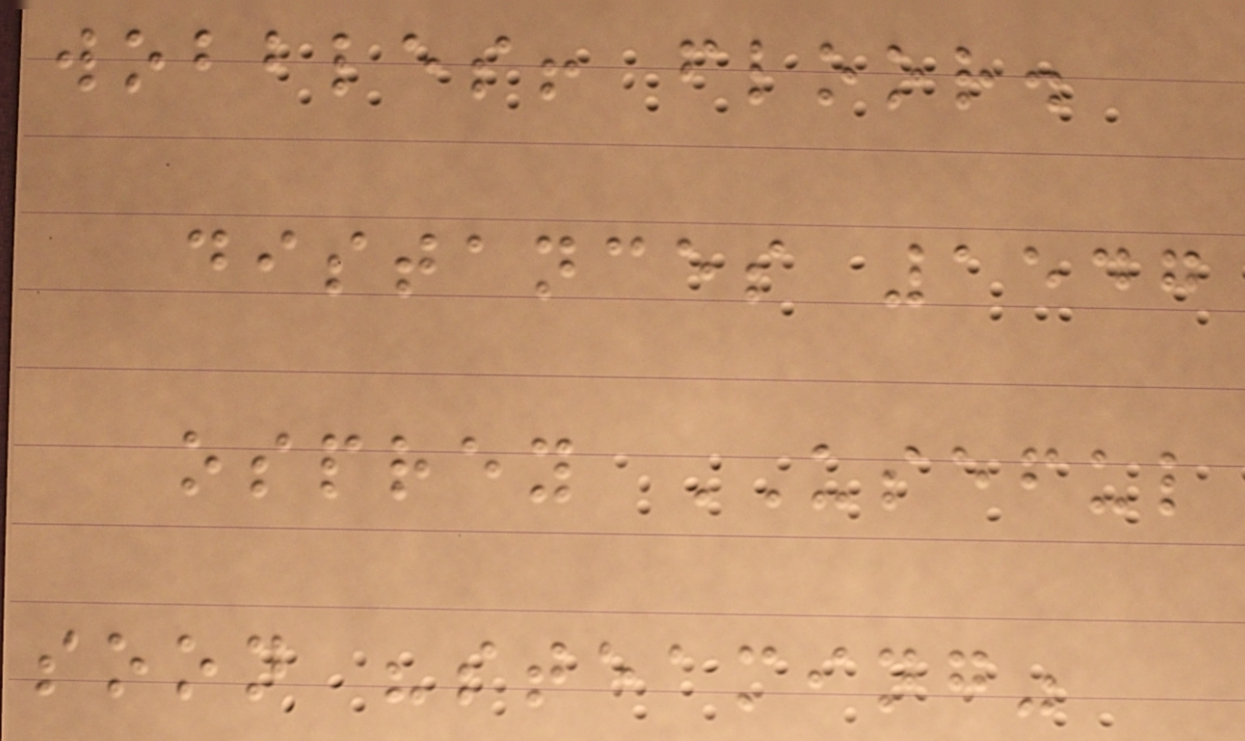wobbles! floor.
distances 1547
osprey USEFUL
soon "steaming"
